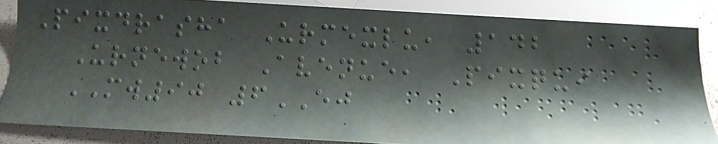Pixdrasha Urmexlu, 142
Urnewob Avenue, Pixqui
MW90 6EJ
